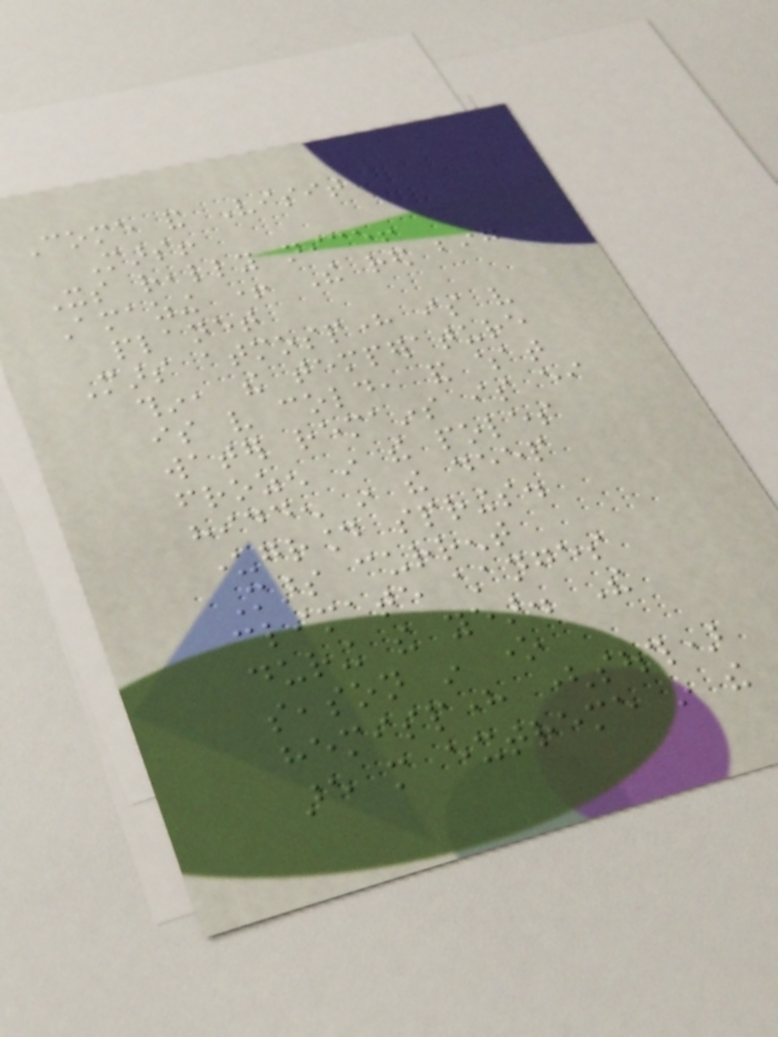Come and Visit
Mars!
Its really nice!
Amazing + The red big
planet
Mars atmosphere is very
thin, the temperature
is very cold, and what
water remains is either
frozen in the poles
hidden in the deep
underground springs.
Mars current
climate changes
during the year. The
season in one
hemisphere (south)
are more extreme in the
